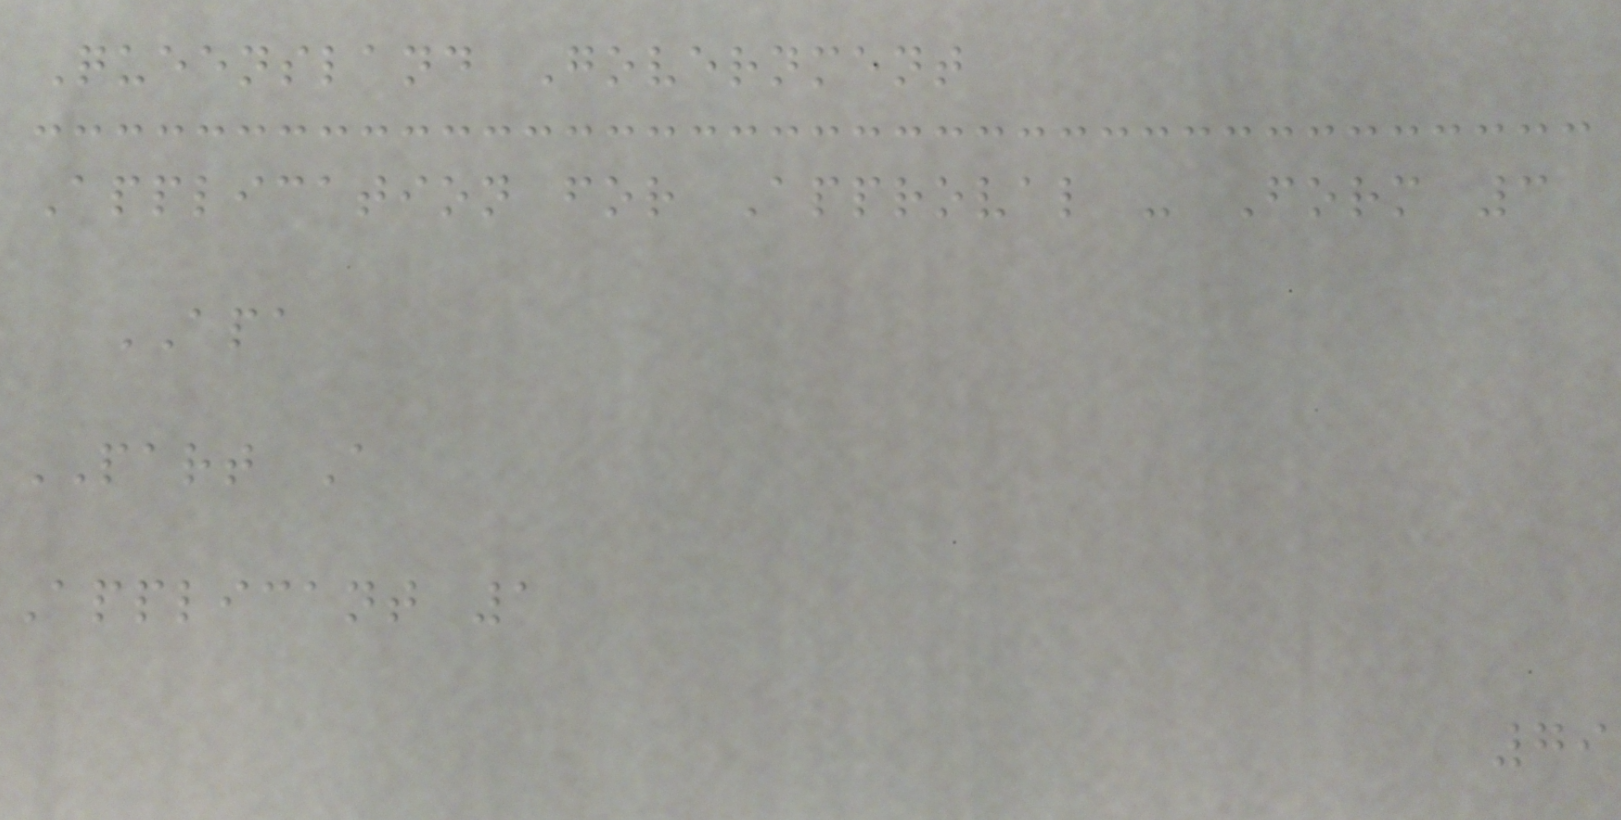Queensland Government
Application for Approval - Form 3
APA
PART A
Applicant 1
79
